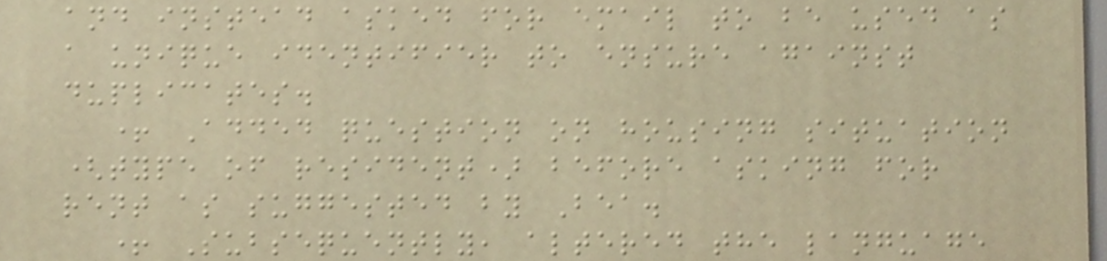and instead asked for email to be used as
a unique identifier to ensure against
duplicates.
+ Added question on housing situation
(type of resident) before asking for
rent as suggested by Bea.
+ Subsequently, altered the language
